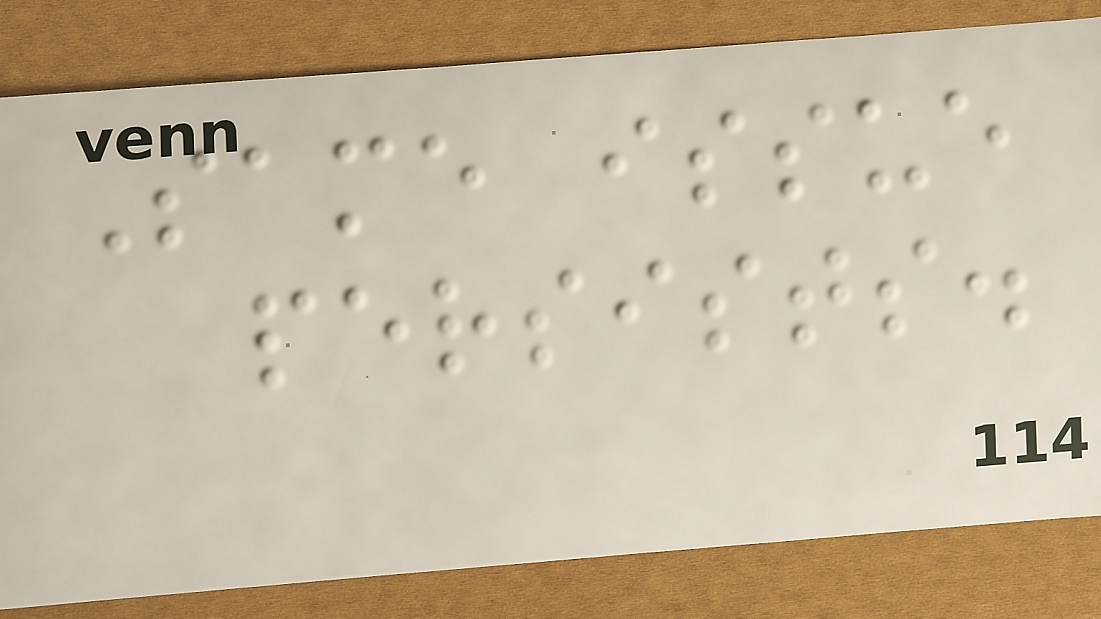Same issue
persists.
